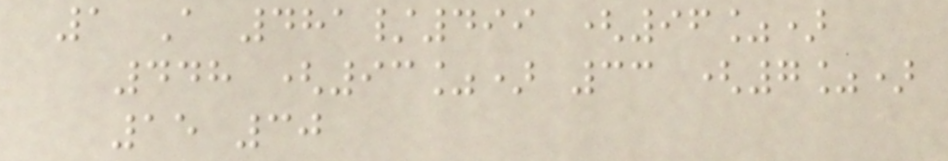1 A 481/499 (96%)
448 (93%) 33 (7%)
15 30
